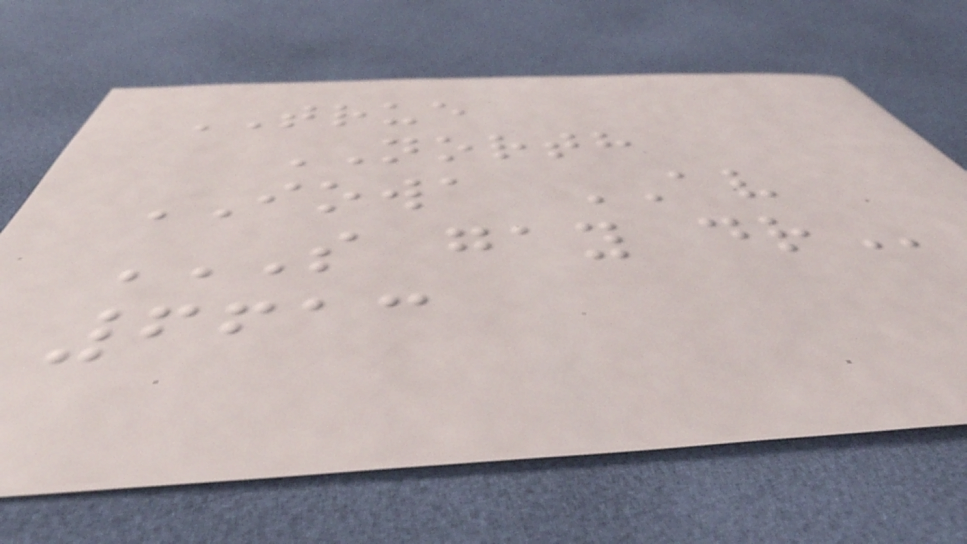TRUE
NORTH
IOWA AV
S GAY DR
6613
